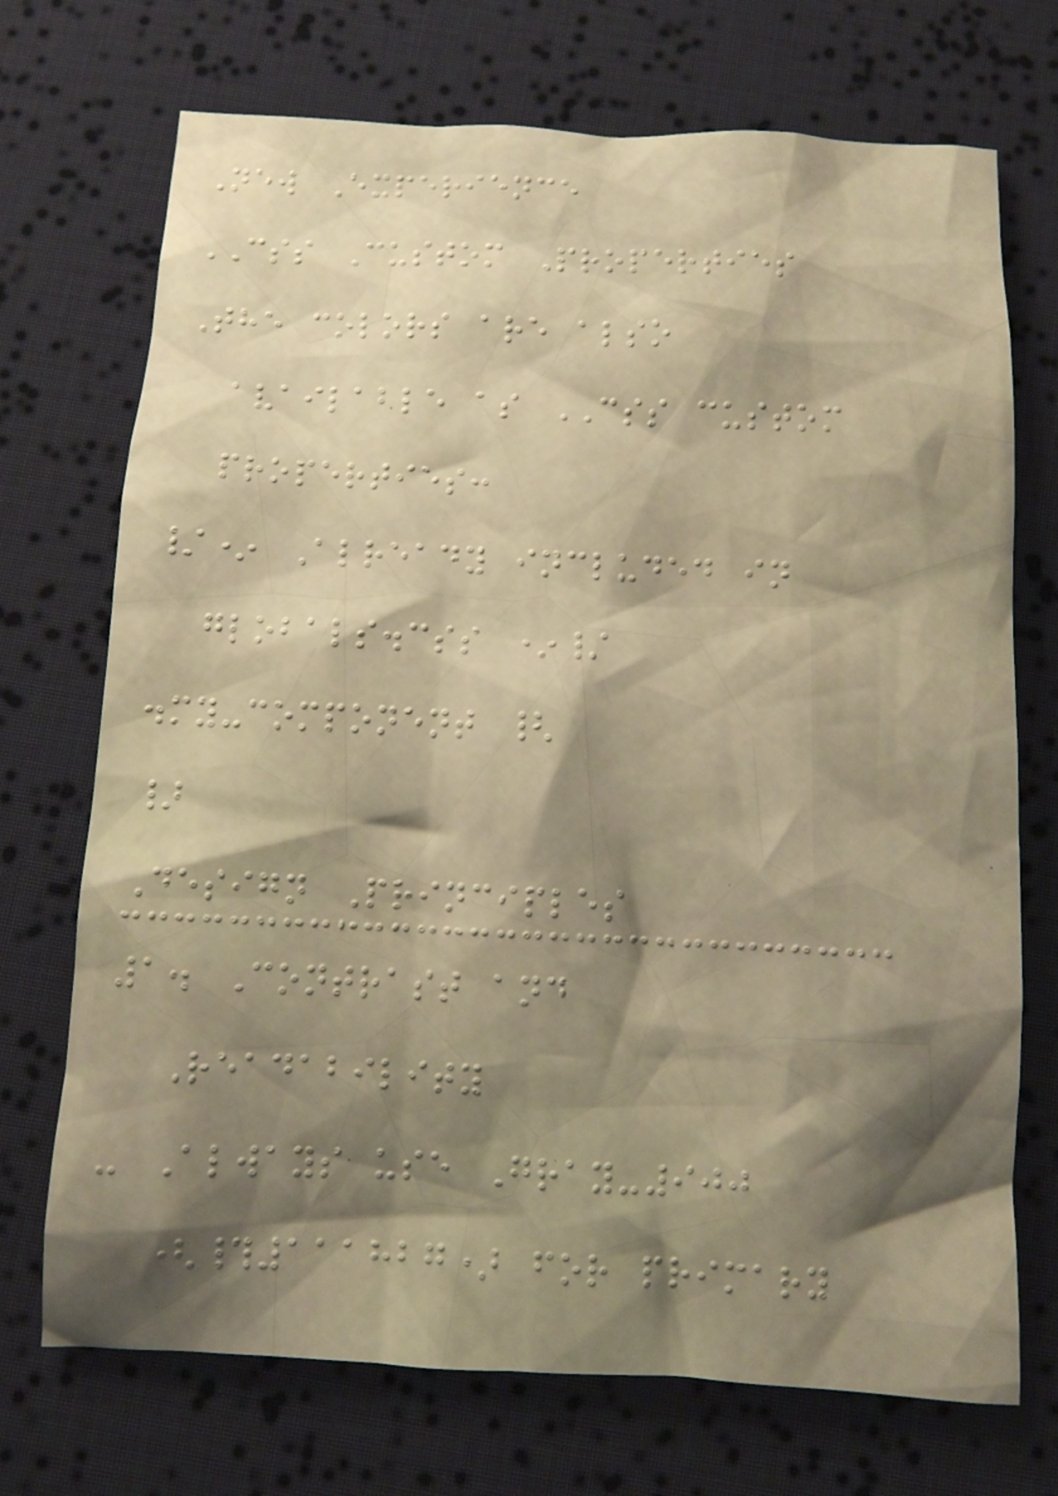New Experience
CSS Custom Properties
The colors are also
available as CSS custom
properties:
/* Already included in
globals.css */
.my-component {
}
Design Principles
1. Contrast and
Readability
- Always use Gray-900
(#111827) for primary
